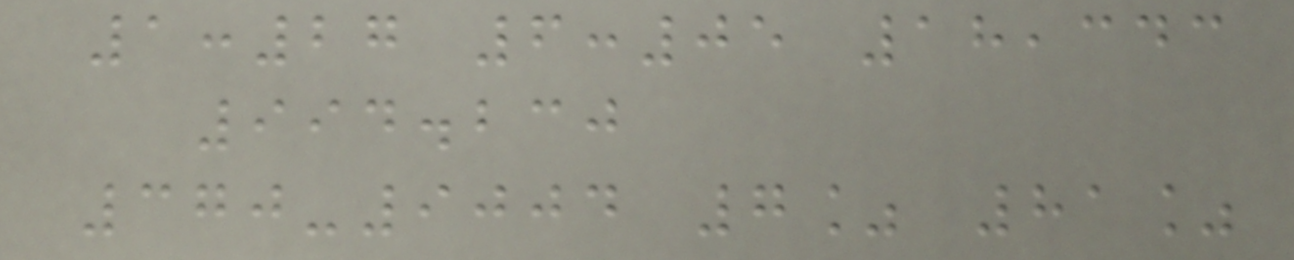1:27 6:05 18,343
994.230
370-9004 7% 81%
